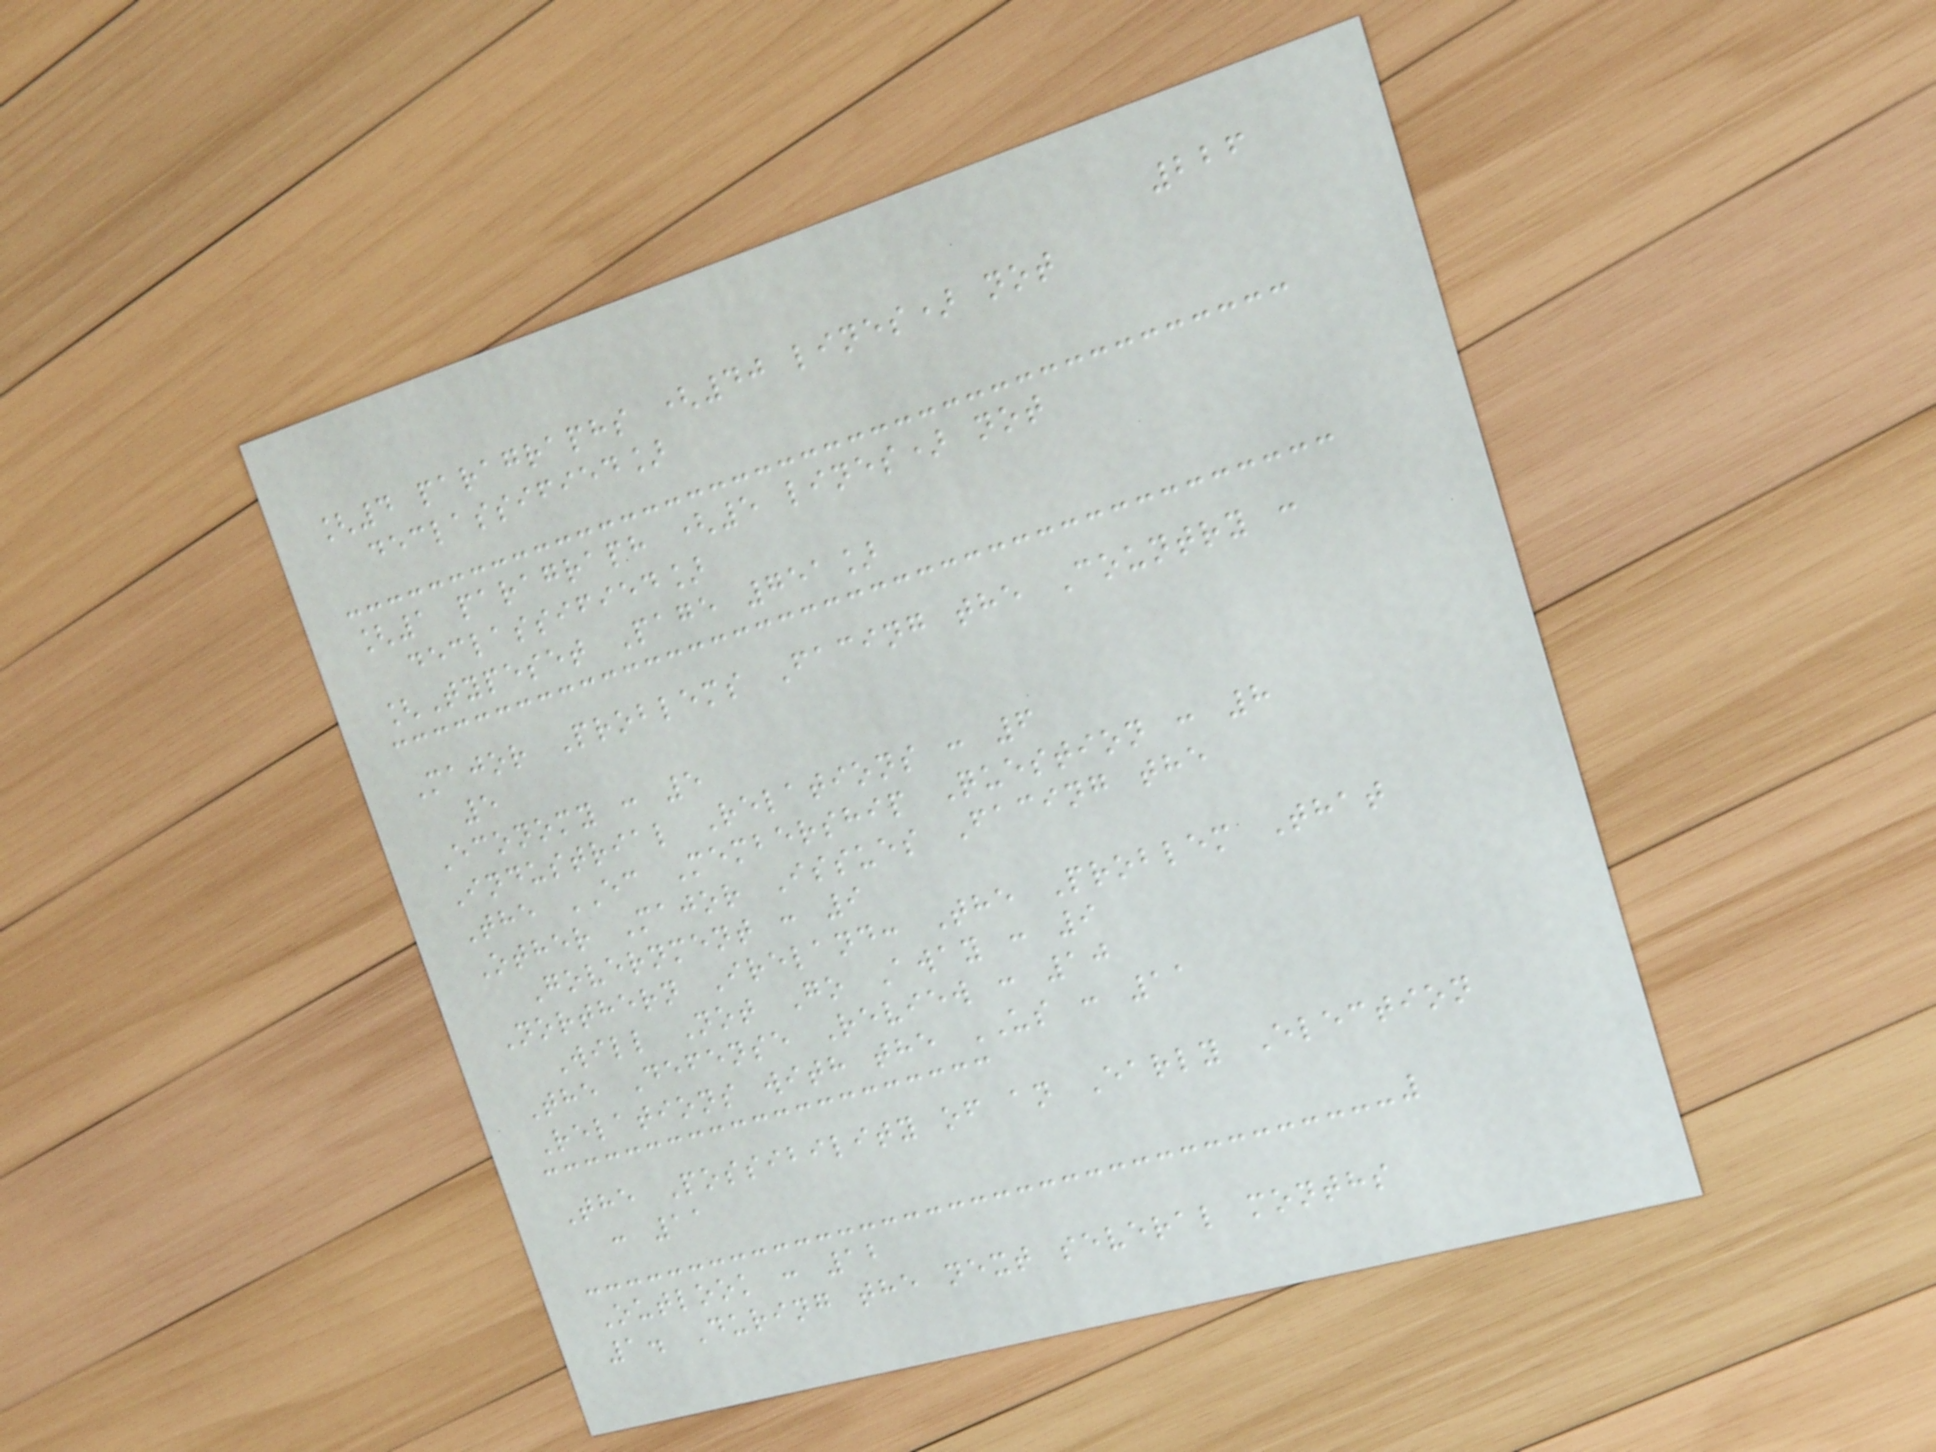226
[4 paragraphs (40 lines) not
declassified]
[1 paragraph (5 lines) not
declassified]
[Typeset Page 751]
Major Problems Facing the Country :
5
Economy : 5
Industrial Relations : 6
The EC Membership Question : 8
Other Major Issues Facing the
Government : 9
Northern Ireland: The Problem That
Will Not Go Away : 9
The Defense Review : 10
Relations with the US : 11
The Possibility of an Early Election
: 11
Outlook : 12
1. During the next several months
